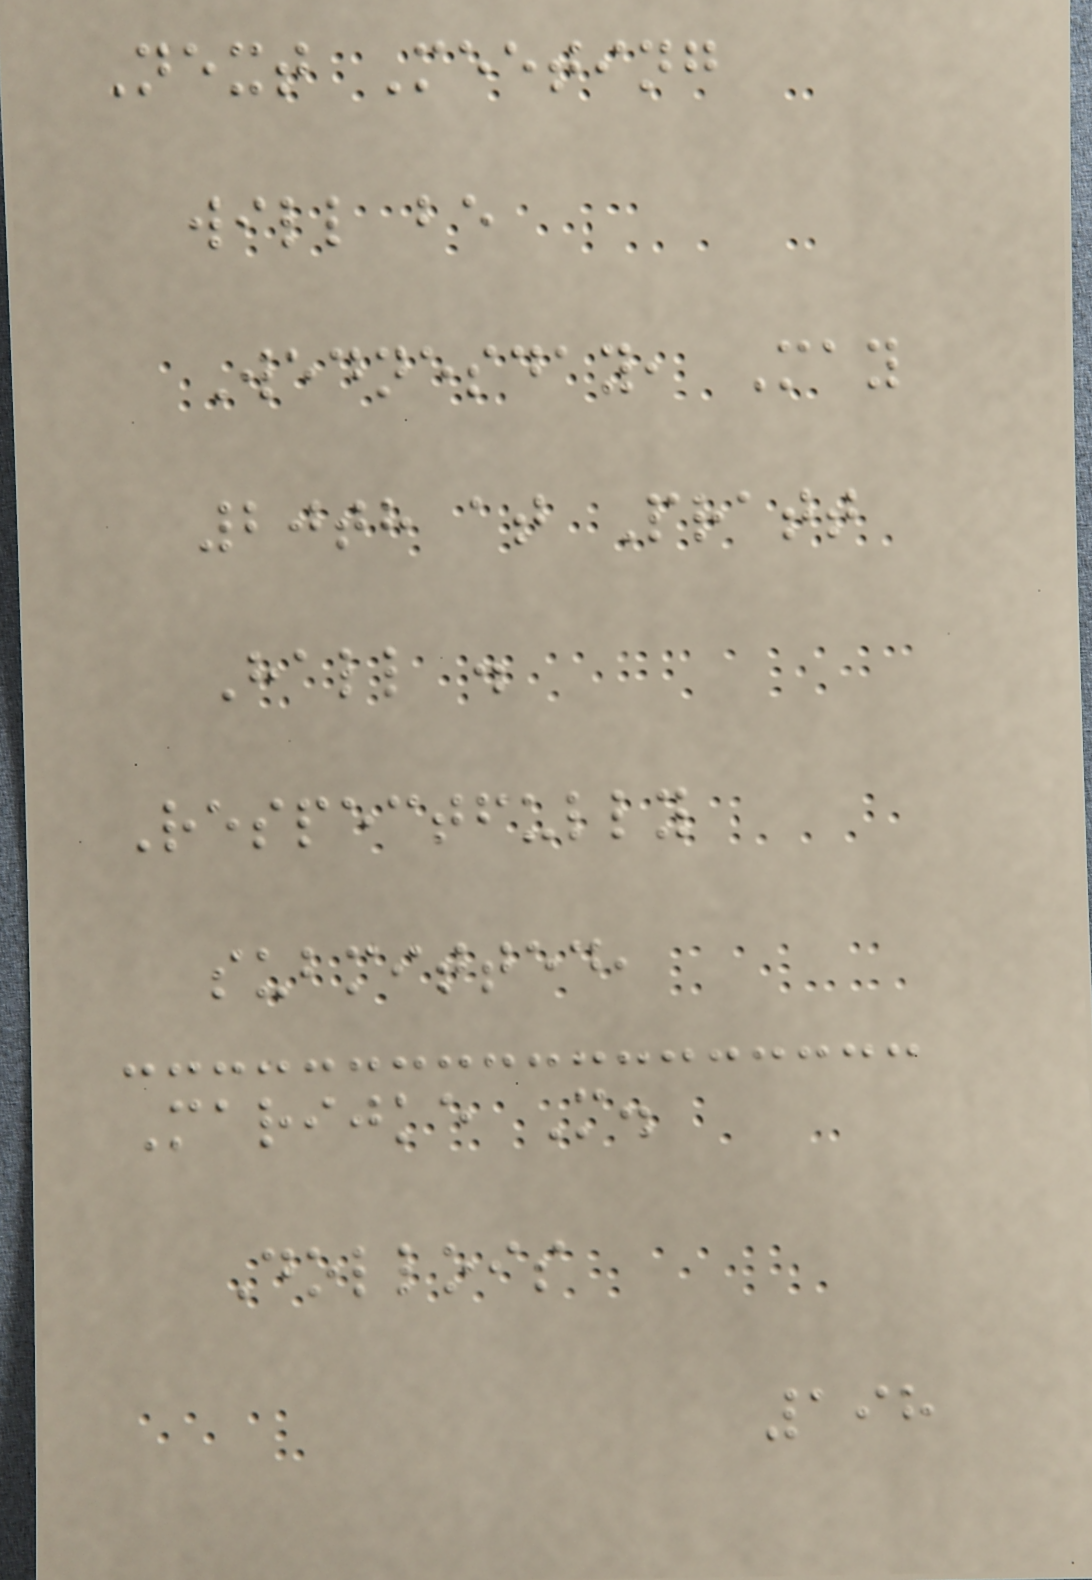Next Meeting
will be
Wednesday, May
20th at Pratt
Hall .
Respectfully
submitted,
Marijke M.
Dollois
198
